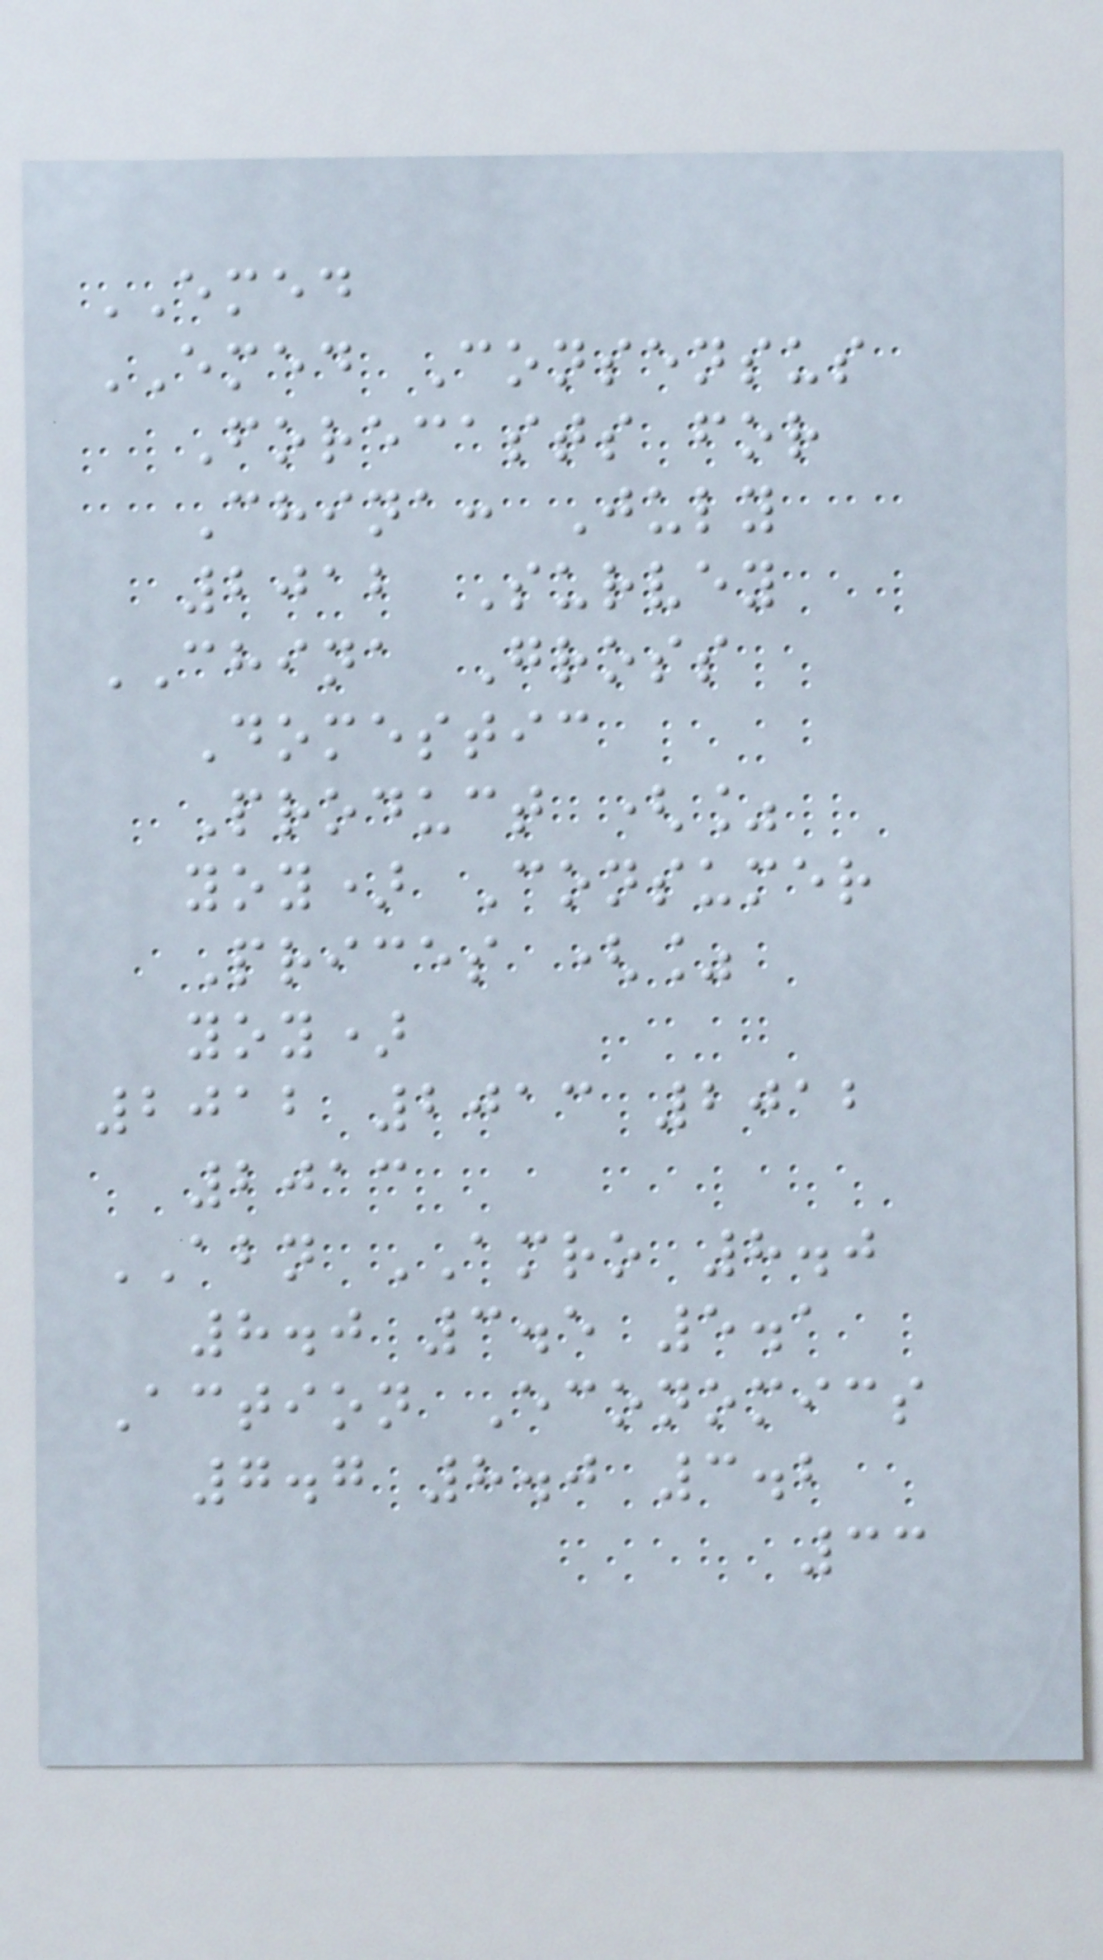EMED
EMED Consensus
Forecasts for
China: July
2012 Survey
CHINA Gross
Domestic
Product (%
yoy) Consumer
Prices (%
yoy)
2012 2013 2012
2013
ABN AMRO 8.0
8.0 3.5 5.1
Action Economics
7.7 8.0 3.2
33
